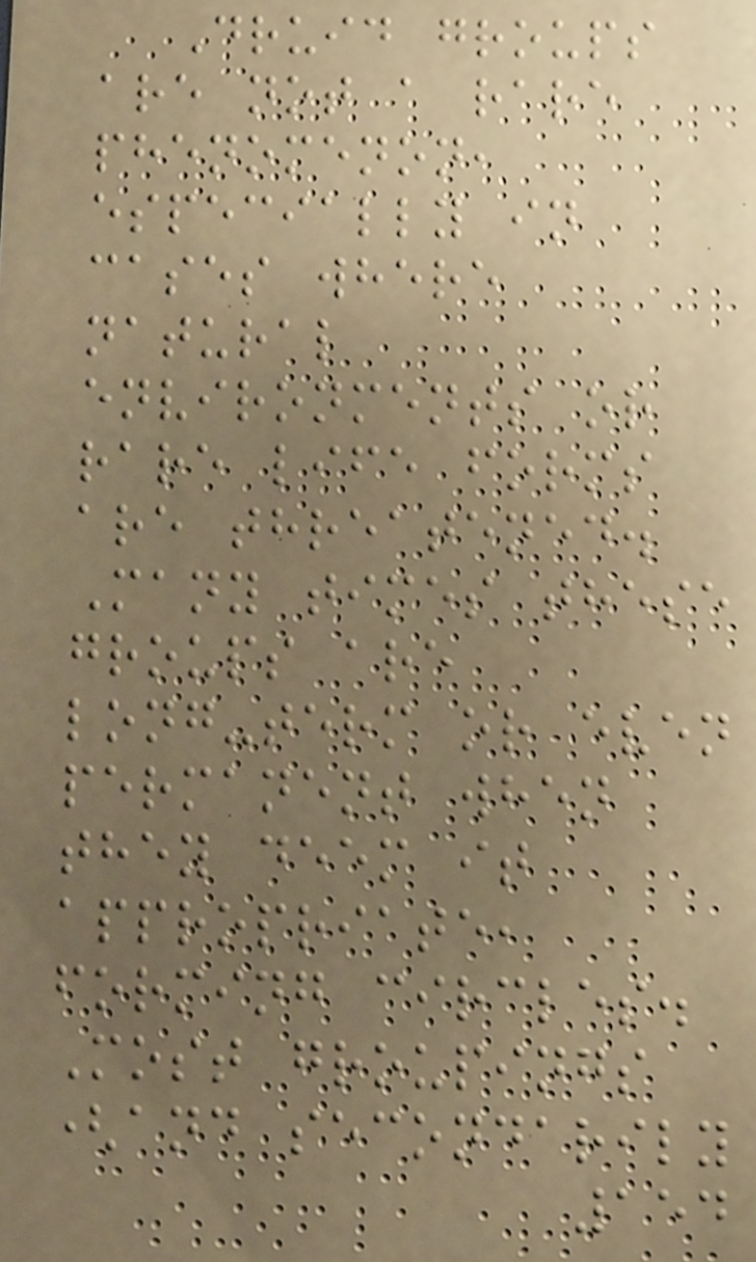Druid groups
are not a rare
phenomenon,
especially in
cases where
natural
environments or
rare life forms
are threatened.
Many times these
groups are
long-term or even
permanent when
they deem it
appropriate,
forming circles.
Most groupings
(and secondarily
154
